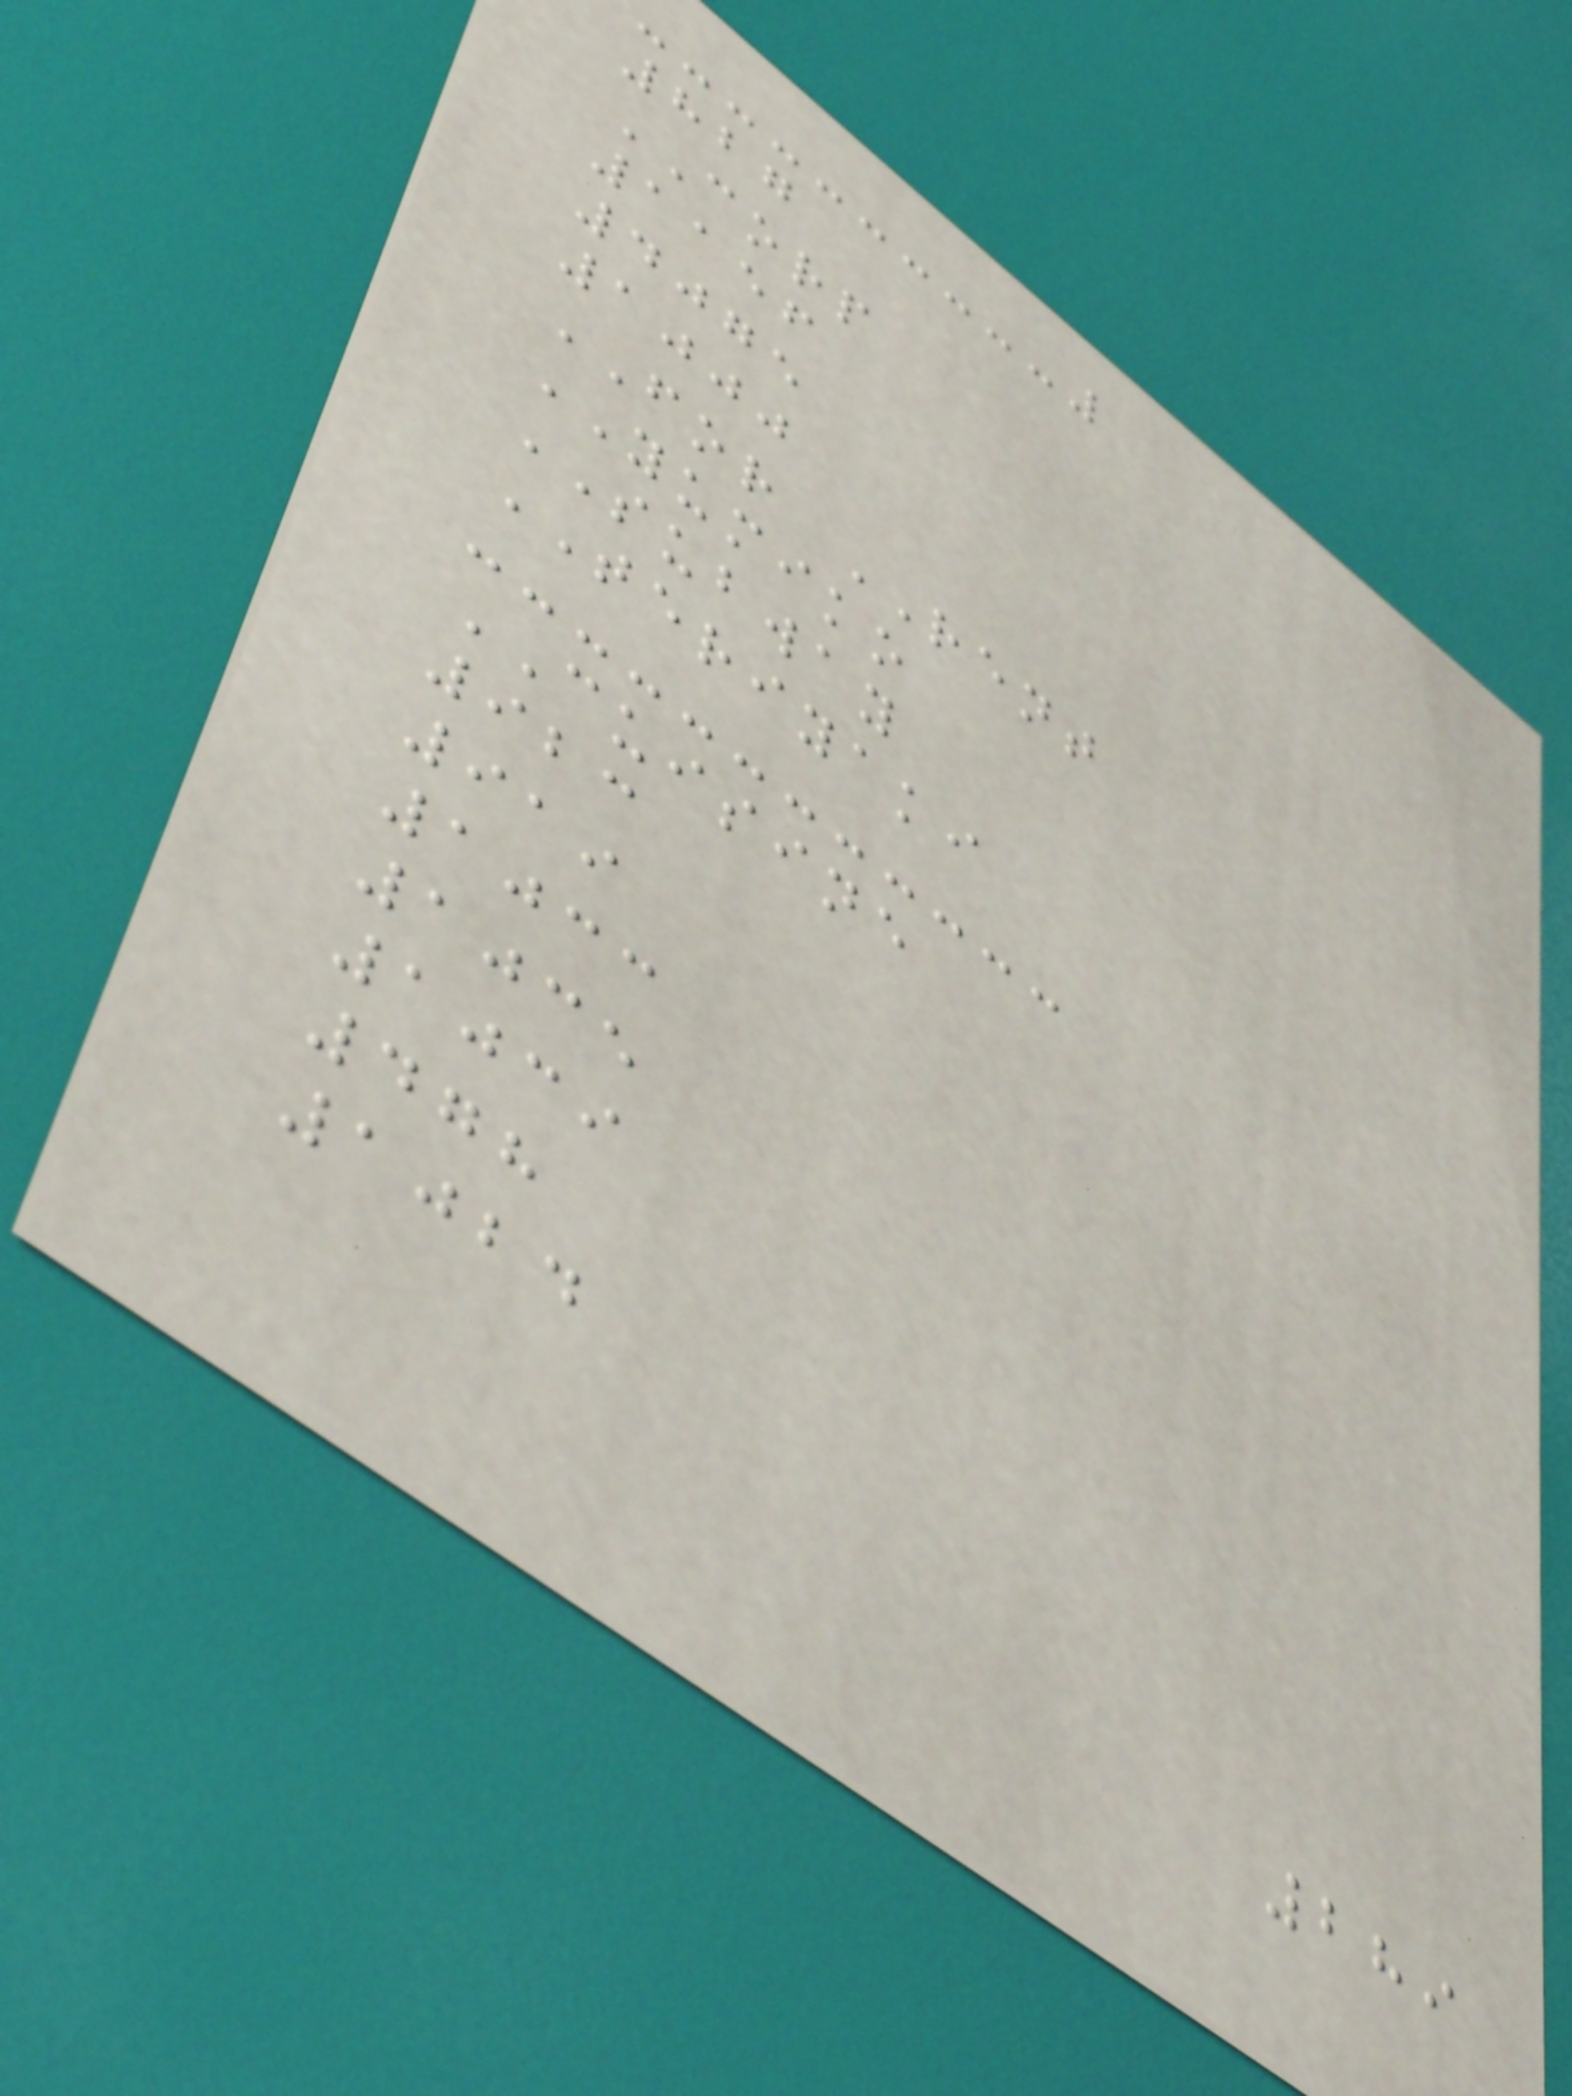827
CORP
1156
4075
1000
FOR RENT
YUMIKO
SUBWAY
TERIYAKI
CUISINE
923
919
1033
1035
1039
478
1024
289
